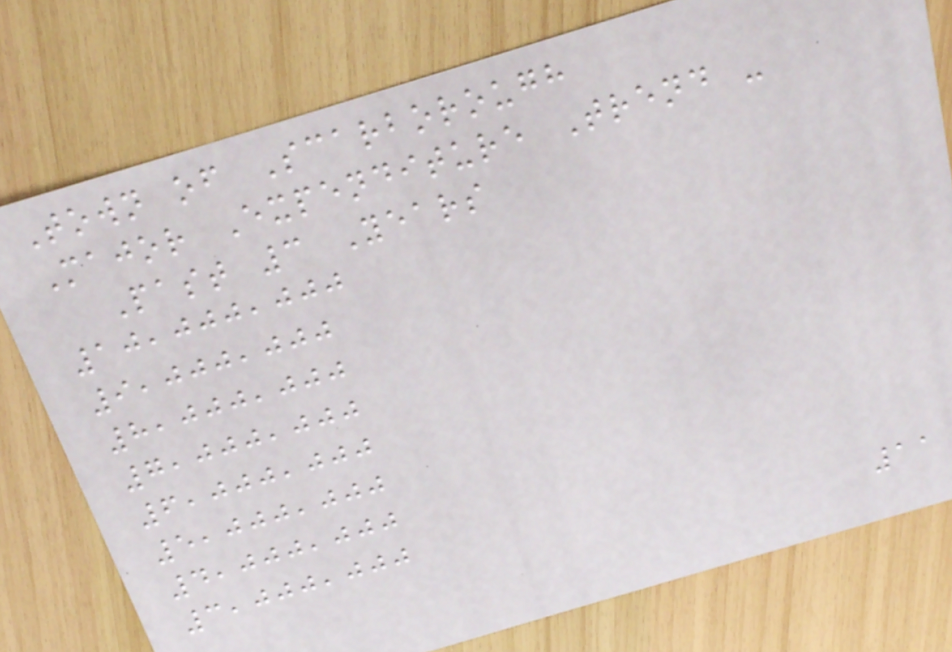Town of Scarborough
Major Expenditure Trend -
Past 3 Years
10,000,000
9,000,000
8,000,000
7,000,000
6,000,000
5,000,000
4,000,000
3,000,000
11
